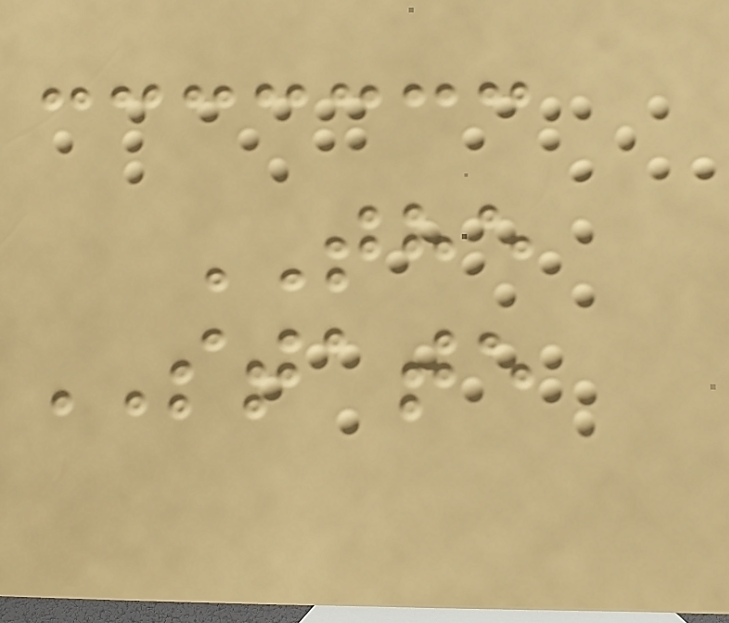THE
STATE
